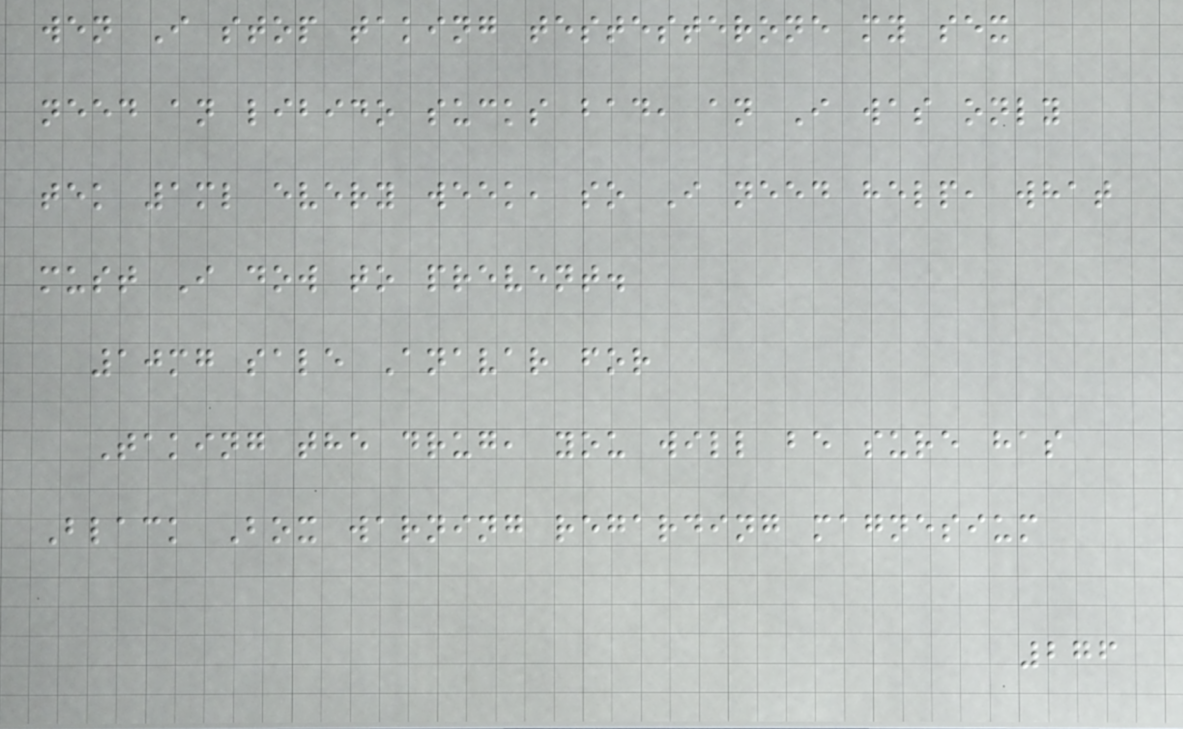wen I stop taking testesterone my sex
need an libido sucks bad, an I was only
tek 1ml every week, so I need help, what
must I dow to prevent.
10mg sale Anavar for
Taking the drug, you will be sure has
Black Box warning regarding magnesium
276
